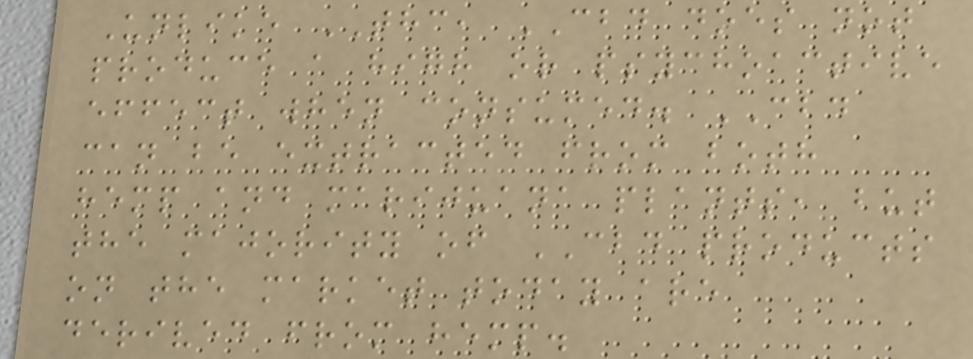Unlike THC, CBD does not
produce a high or psychoactive
effect when consumed. CBD
can be extracted from both
hemp and marijuana plants, but
the majority of CBD products
on the market today are
derived from hemp.
